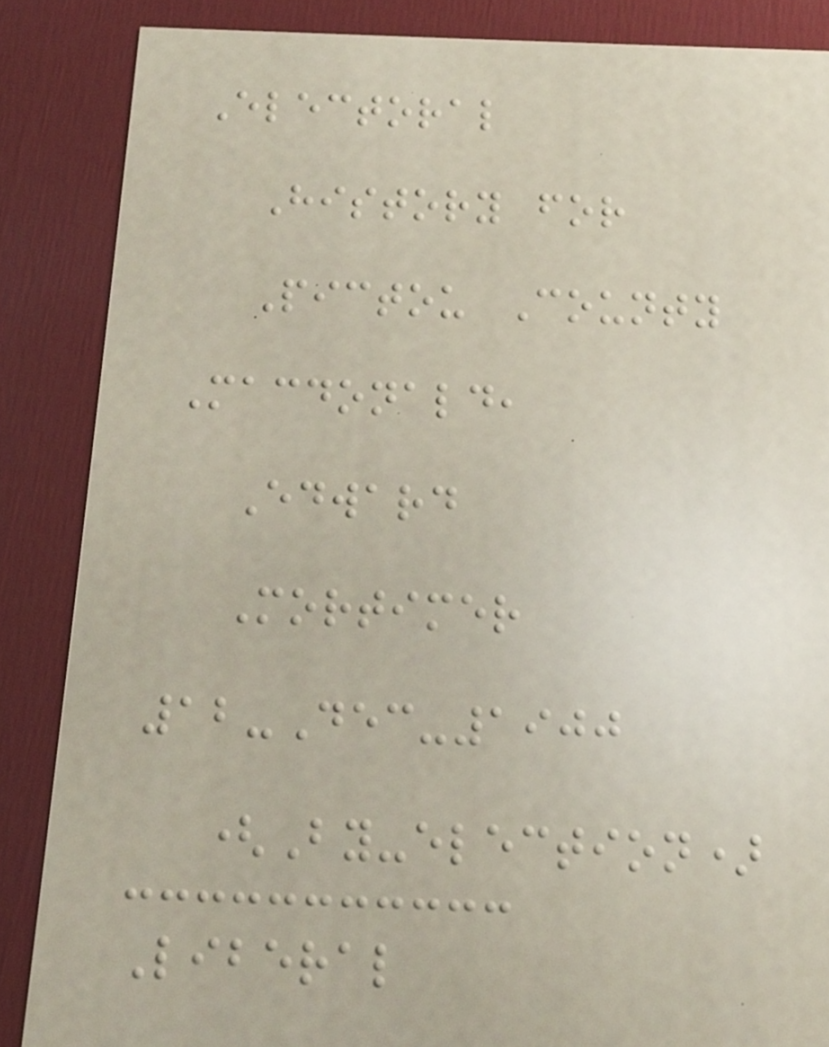Electoral
History for
Pictou County
Macdonald,
Edward
Mortimer
12-Dec-1900
(By-election)
Liberal
